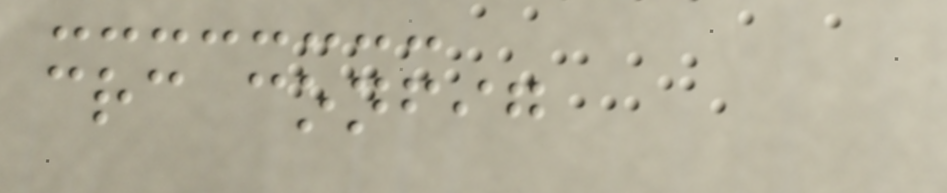crc config
